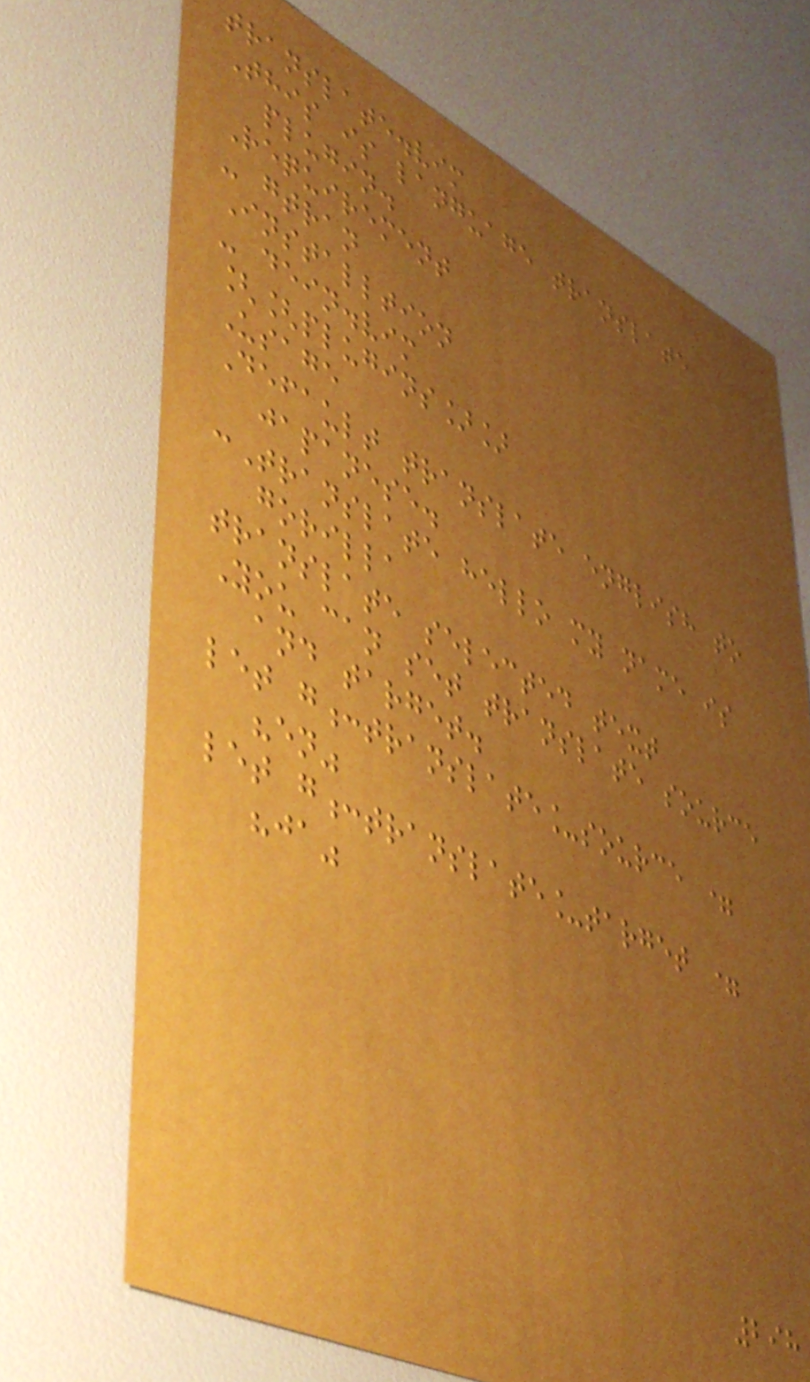translate.vim
This is language translate
plugin.
Requirement
- gtran
Installtion
- dein.vim
[[plugins]]
Usage
Default translate english to
japanese.
:Translate hello my name is
gorilla
translate selected text
You can set translate source
and target.
let g:translate_source =
"en"
let g:translate_target =
"ja"
298
